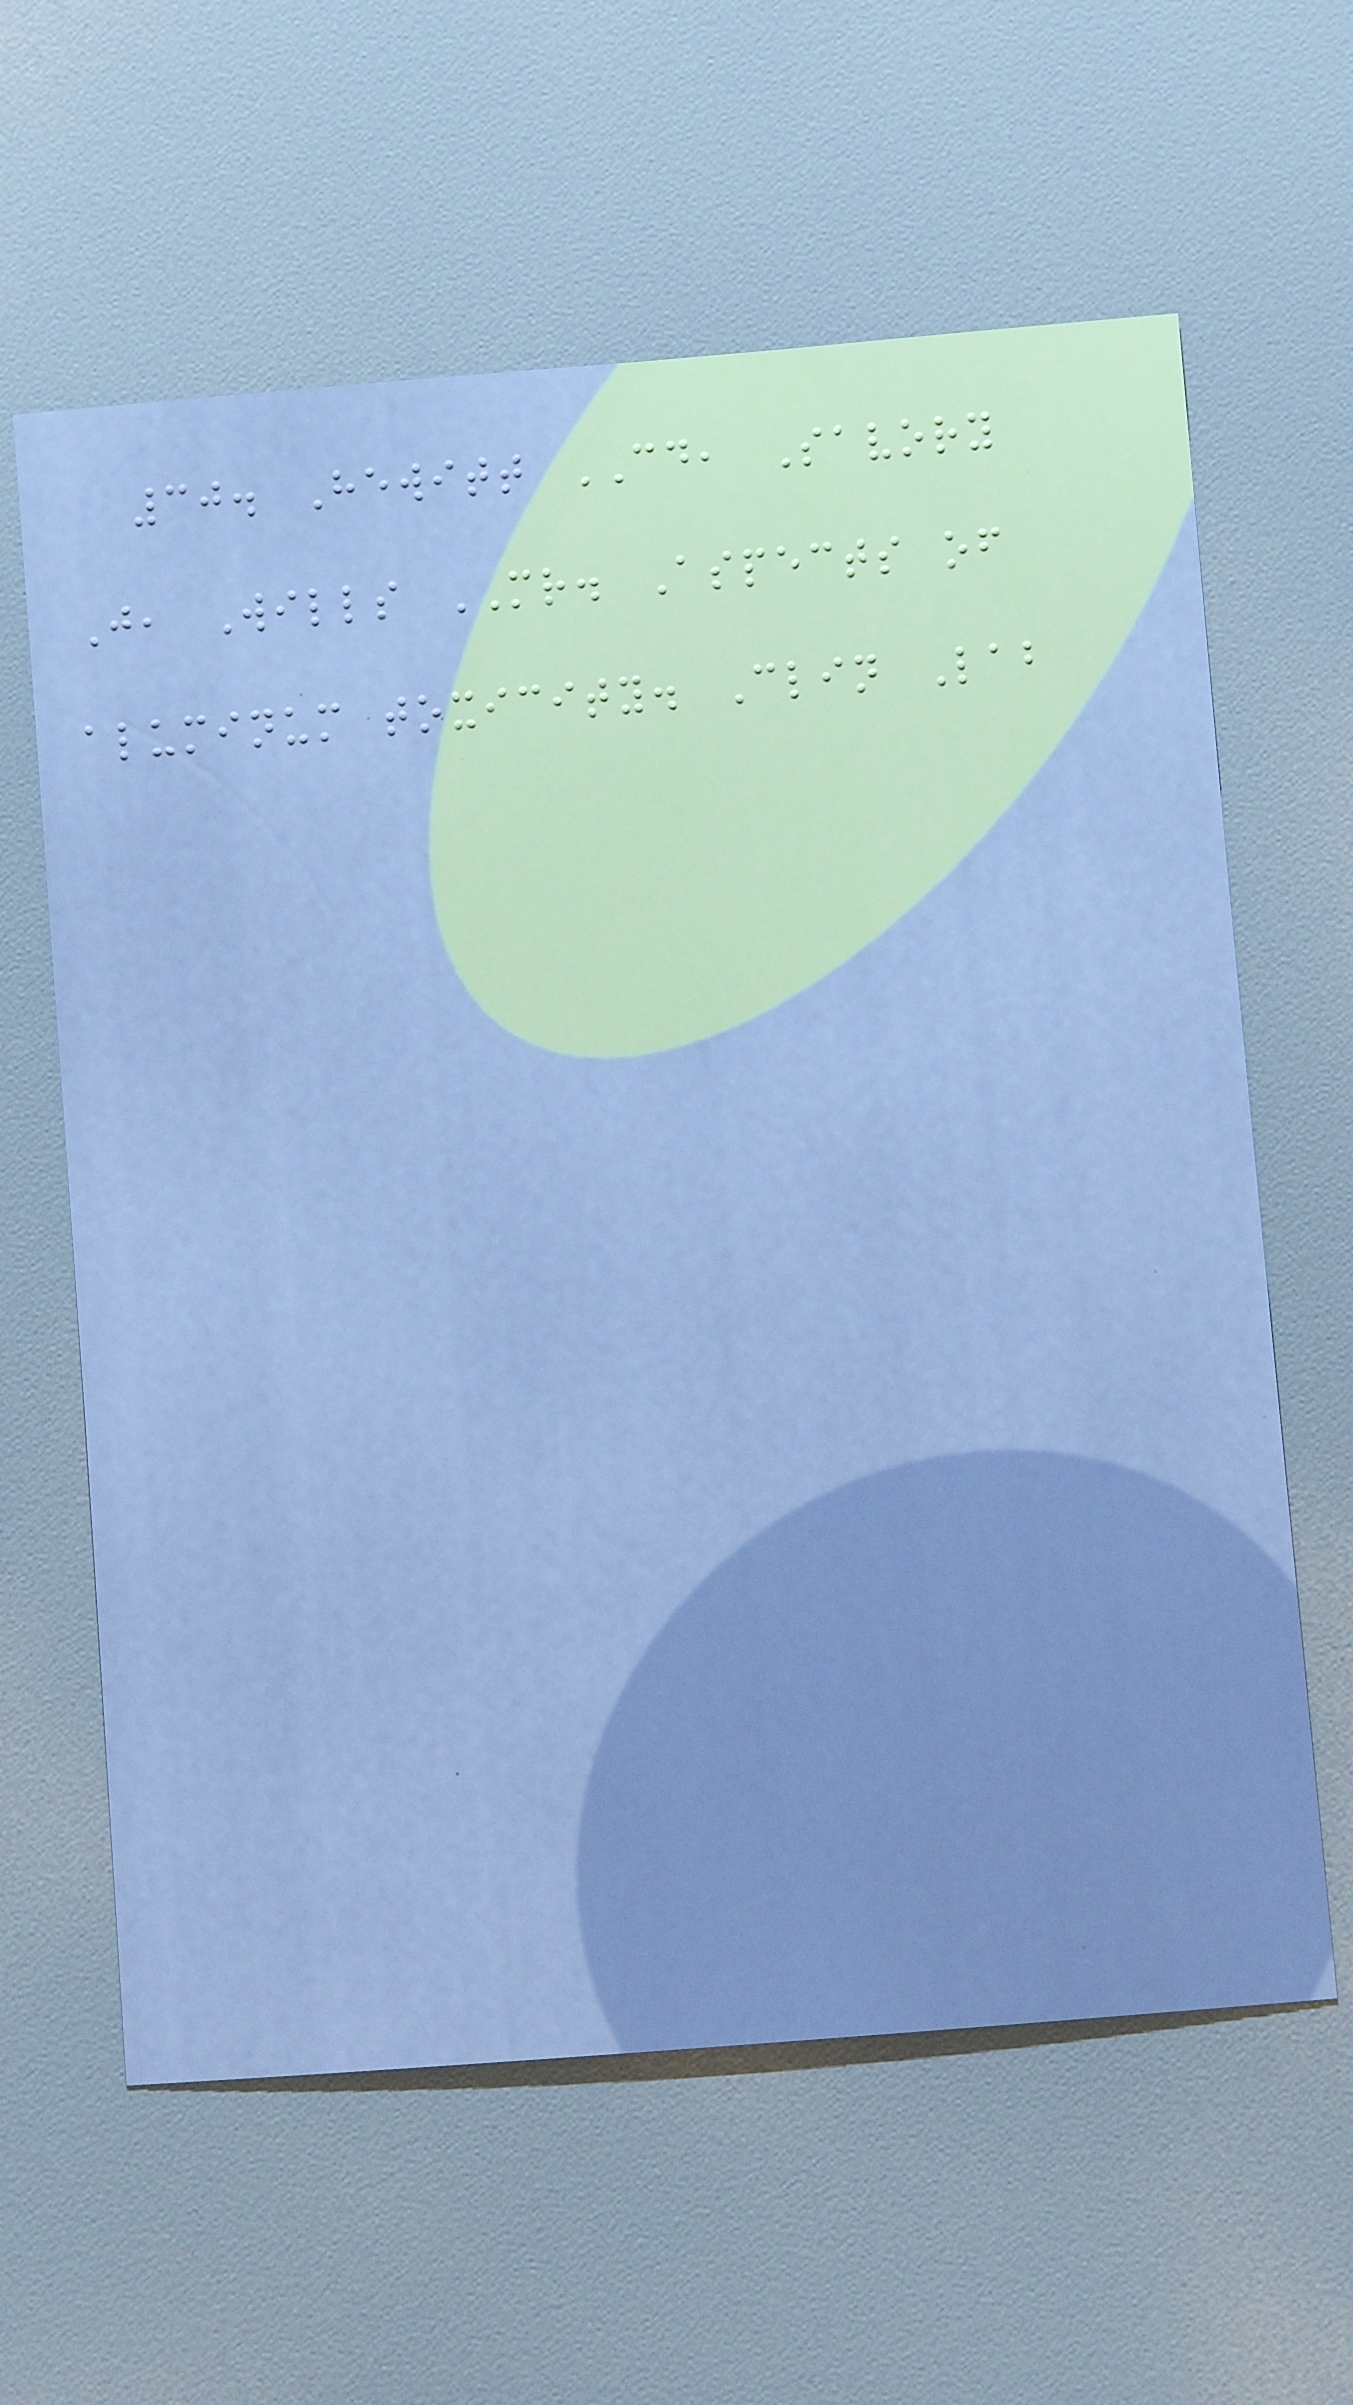30. Hewitt CD, Savory
J, Wills MR. Aspects of
aluminum toxicity. Clin Lab
